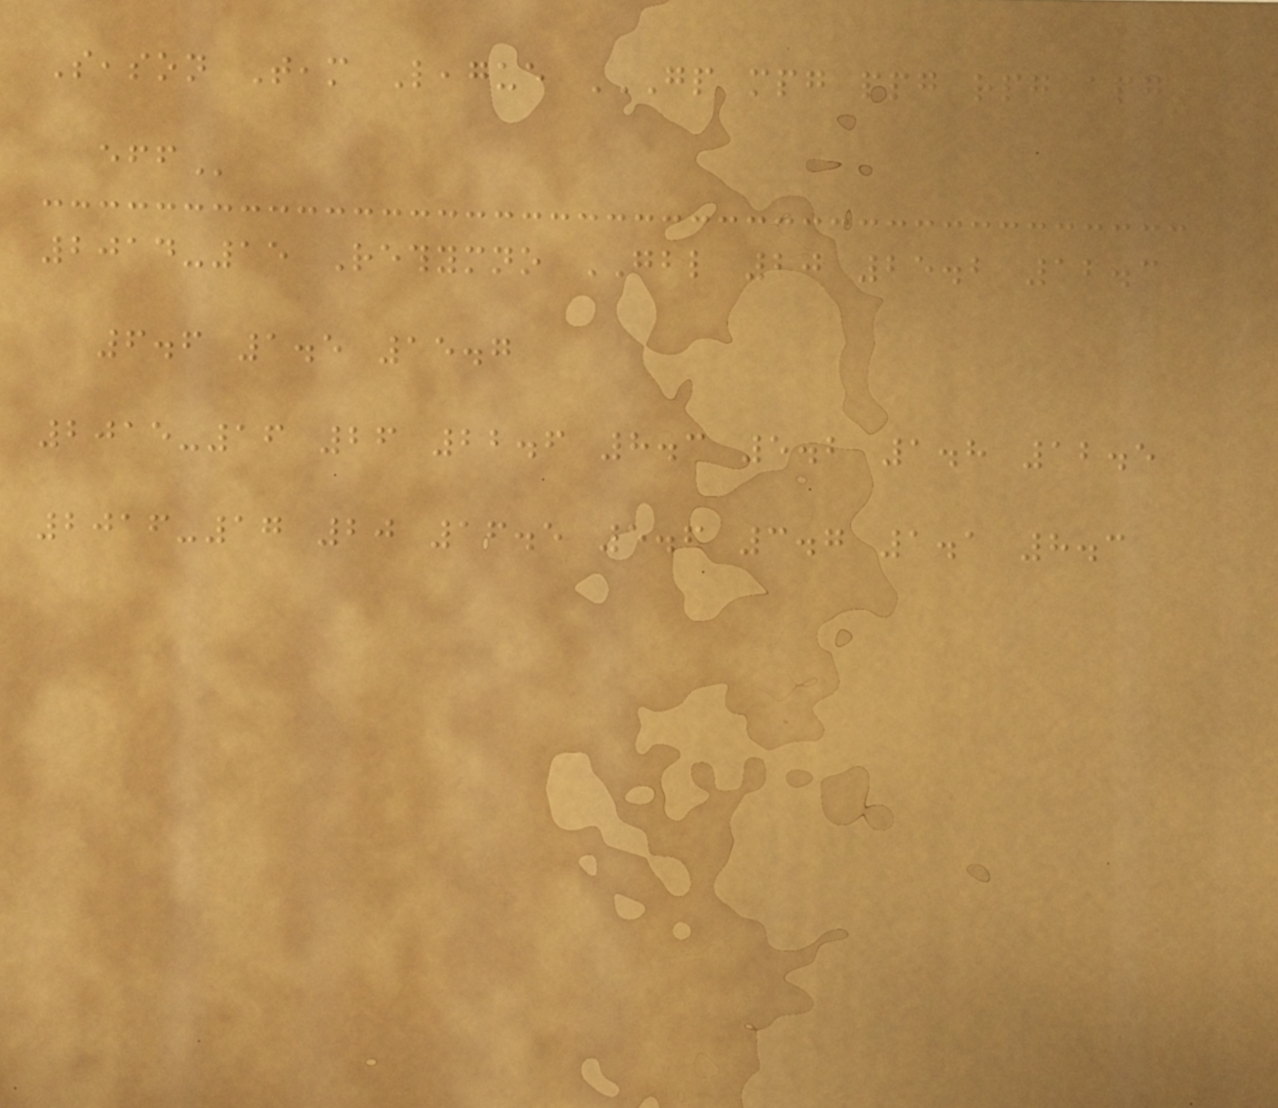Season Team League GP MPG PPG RPG APG
EFF
2014-15 Rethymno GBL 20 25.2 12.3
6.6 1.5 15.7
2015-16 26 22.6 8.3 5.2 1.8 12.5
2016-17 20 16.5 5.6 3.7 1.1 8.3
